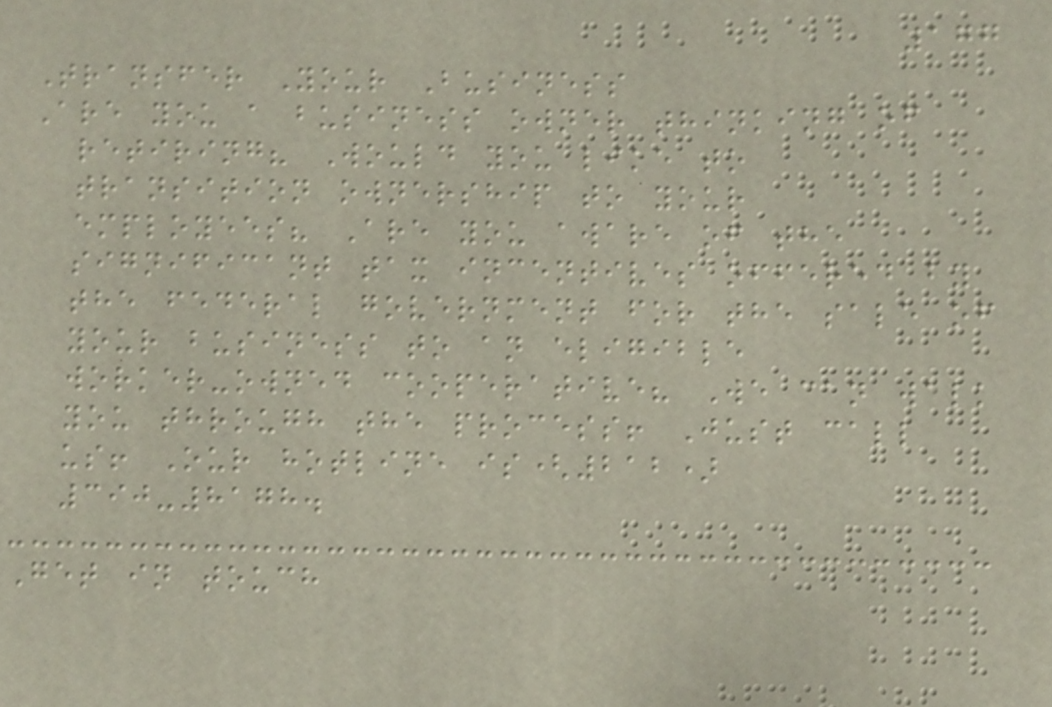177
Transfer Your Business
Are you a business owner thinking of
retiring? Would you like to
transition ownership to your
employees? Are you aware of the
significant tax incentives offered by
the federal government for the sale of
your business to an eligible
worker-owned cooperative? We can walk
you through the process! Just call
us! Our hotline is(212)
390-8178.
Get in touch
